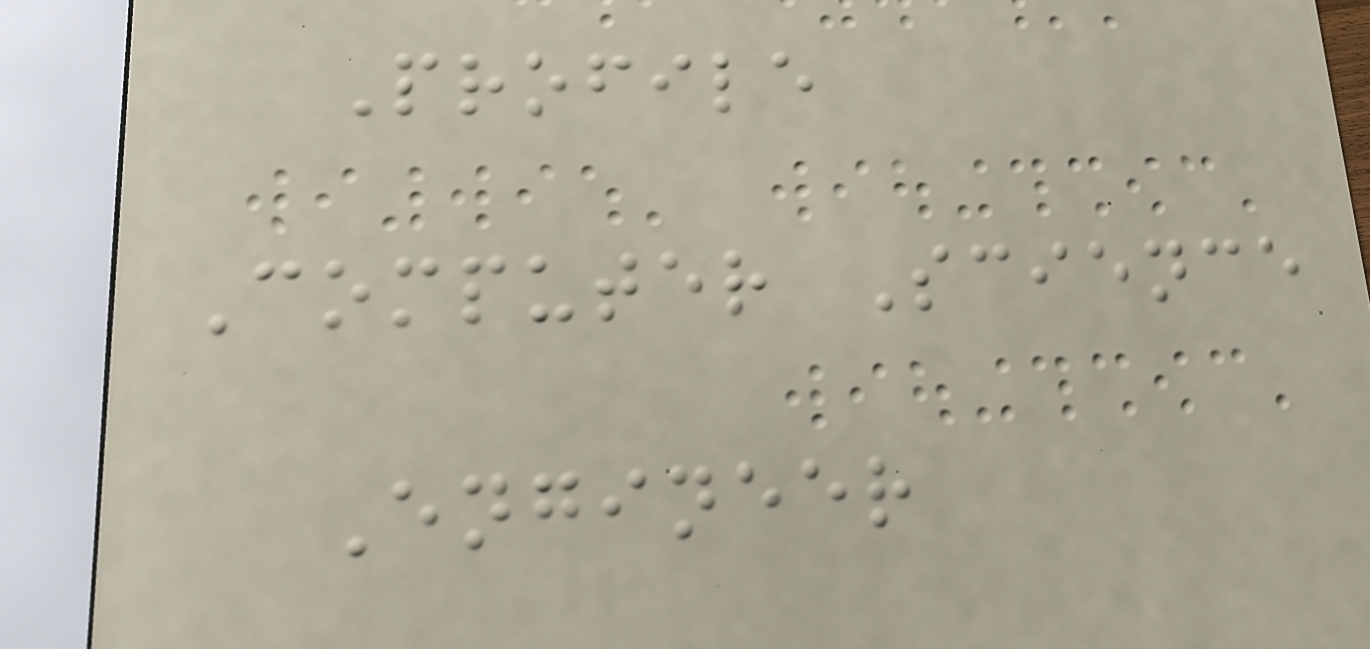Profile
Computer Science
Engineer
